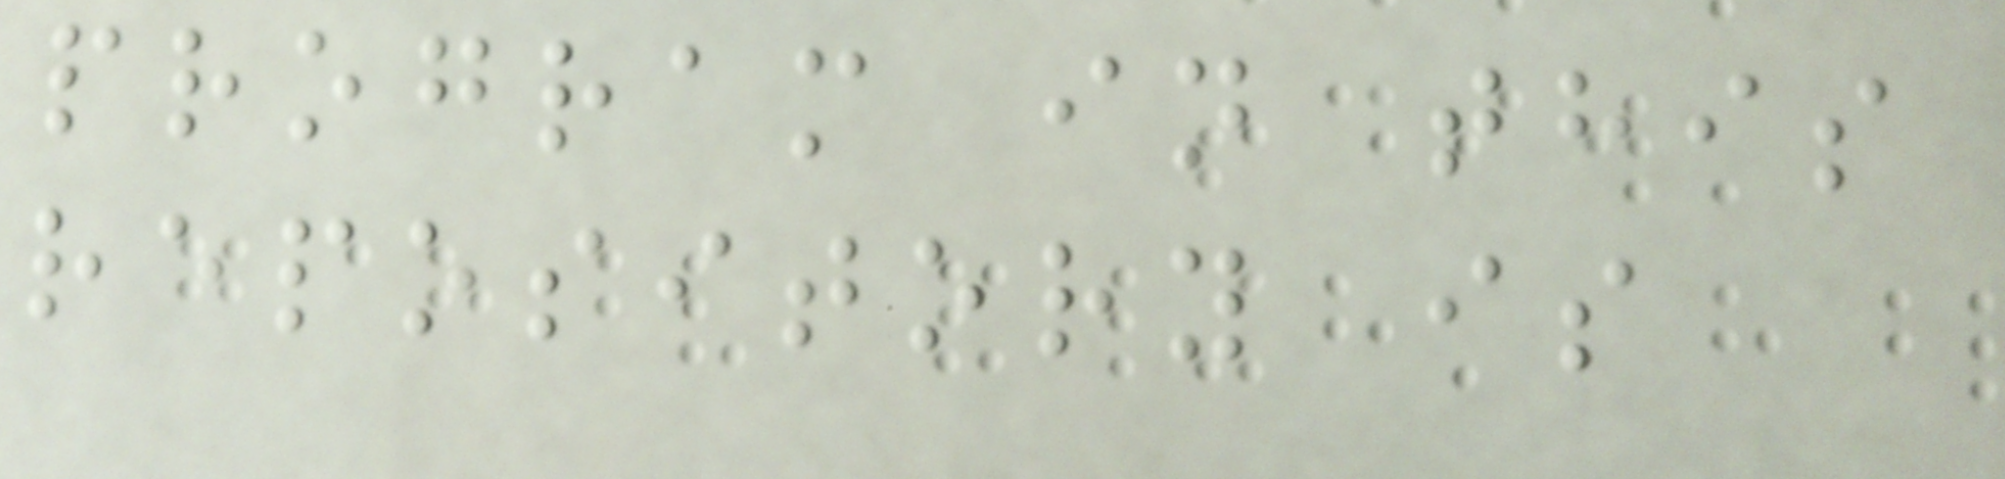program in this
repository is
